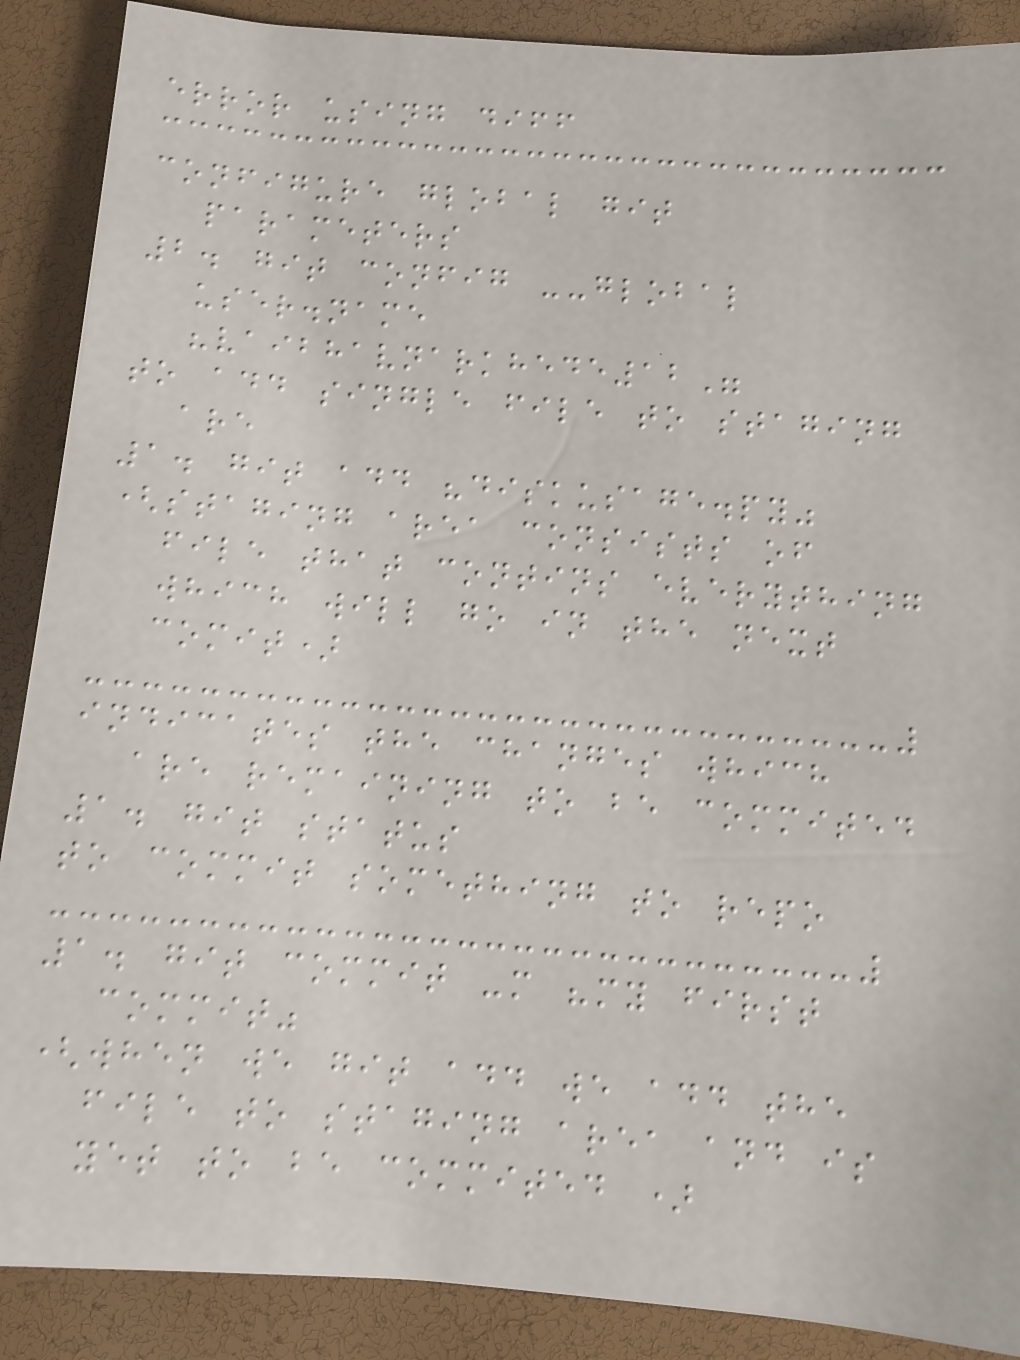error using diff
configure global git
parameters
2. git config --global
user.name
"vaibhavnarkhede12"
to add single file to staging
are
1. git add "diskusage.py"
(staging area consists of
file that contins everything
which will go in the next
comit)
indicates the changes which
are remaining to be commited
1. git status
to commit something to repo
1. git commit -m "my first
commit"
(when we git add we add the
file to staging area and is
yet to be commited )
